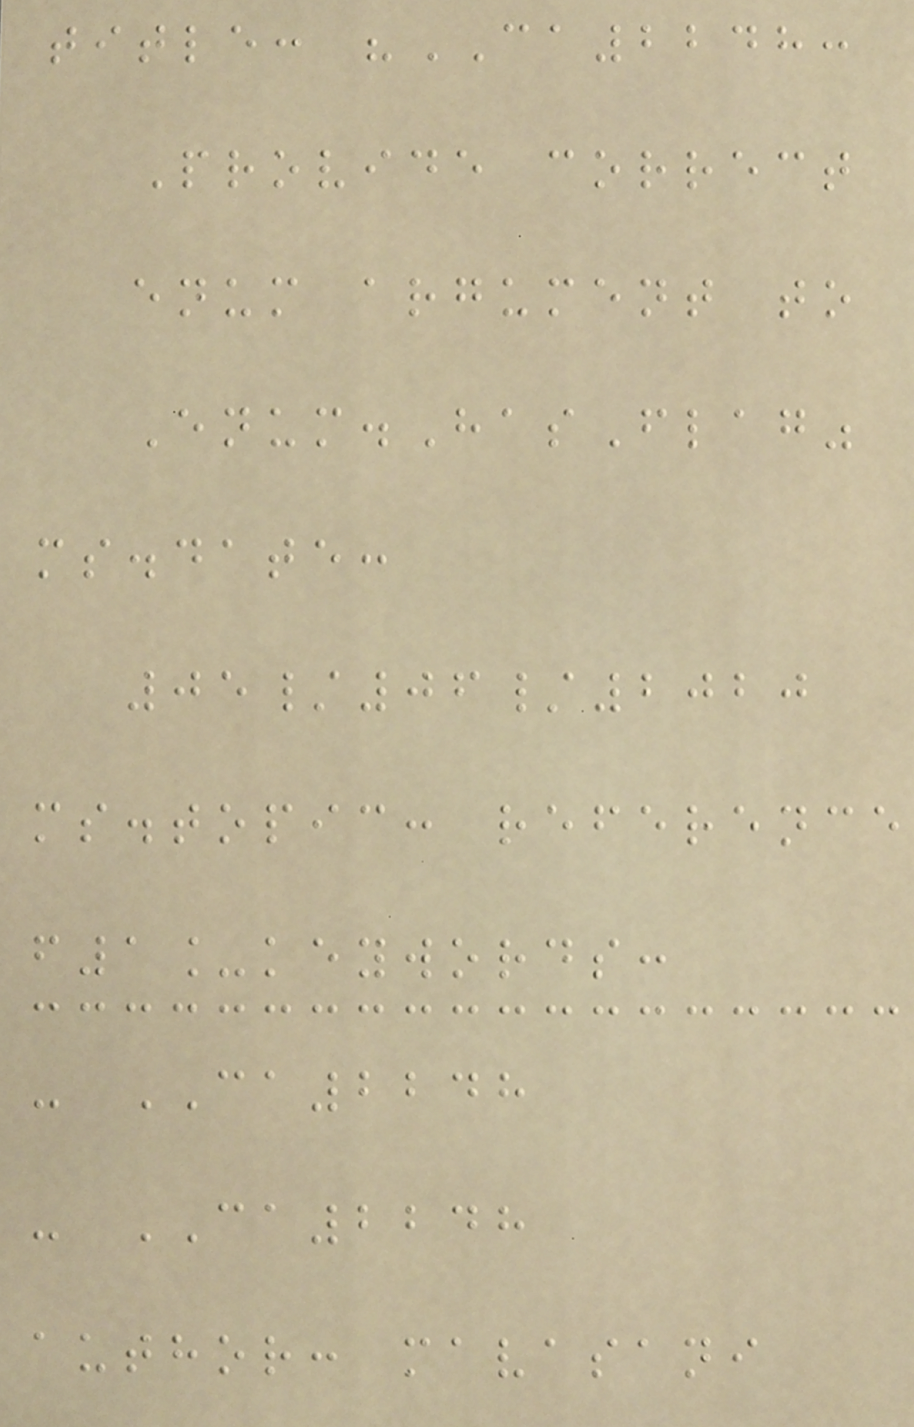title: "CA2248:
Provide correct
enum argument to
Enum.HasFlag"
ms.date:
05/06/2020
ms.topic: reference
f1_keywords:
- CA2248
- CA2248
author: mavasani
